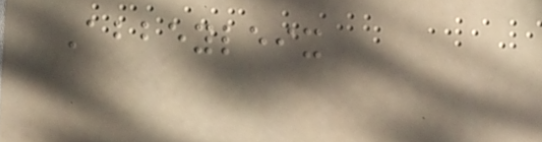Abbeyleix
